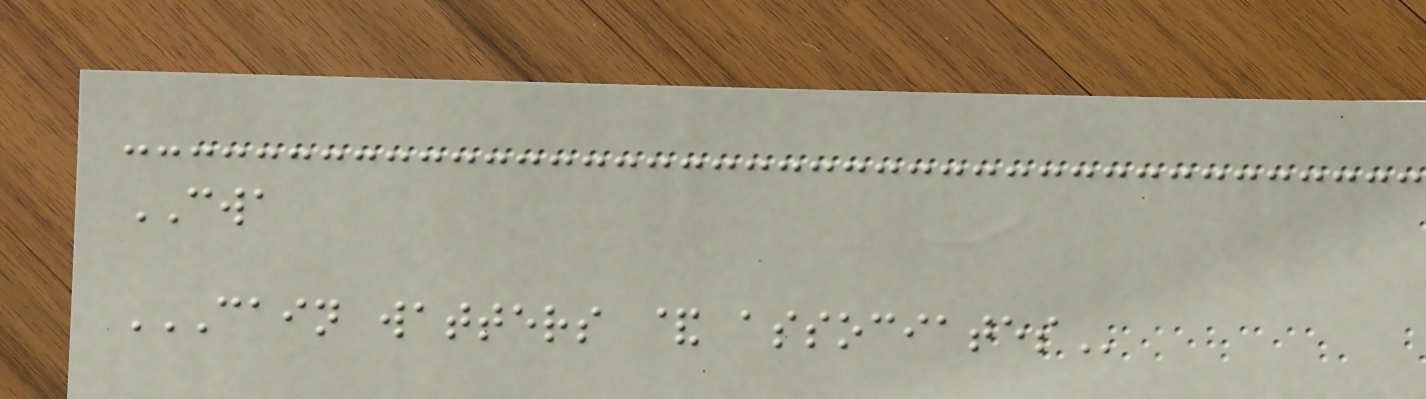CWA
CAIN WATTERS & ASSOCIATES
